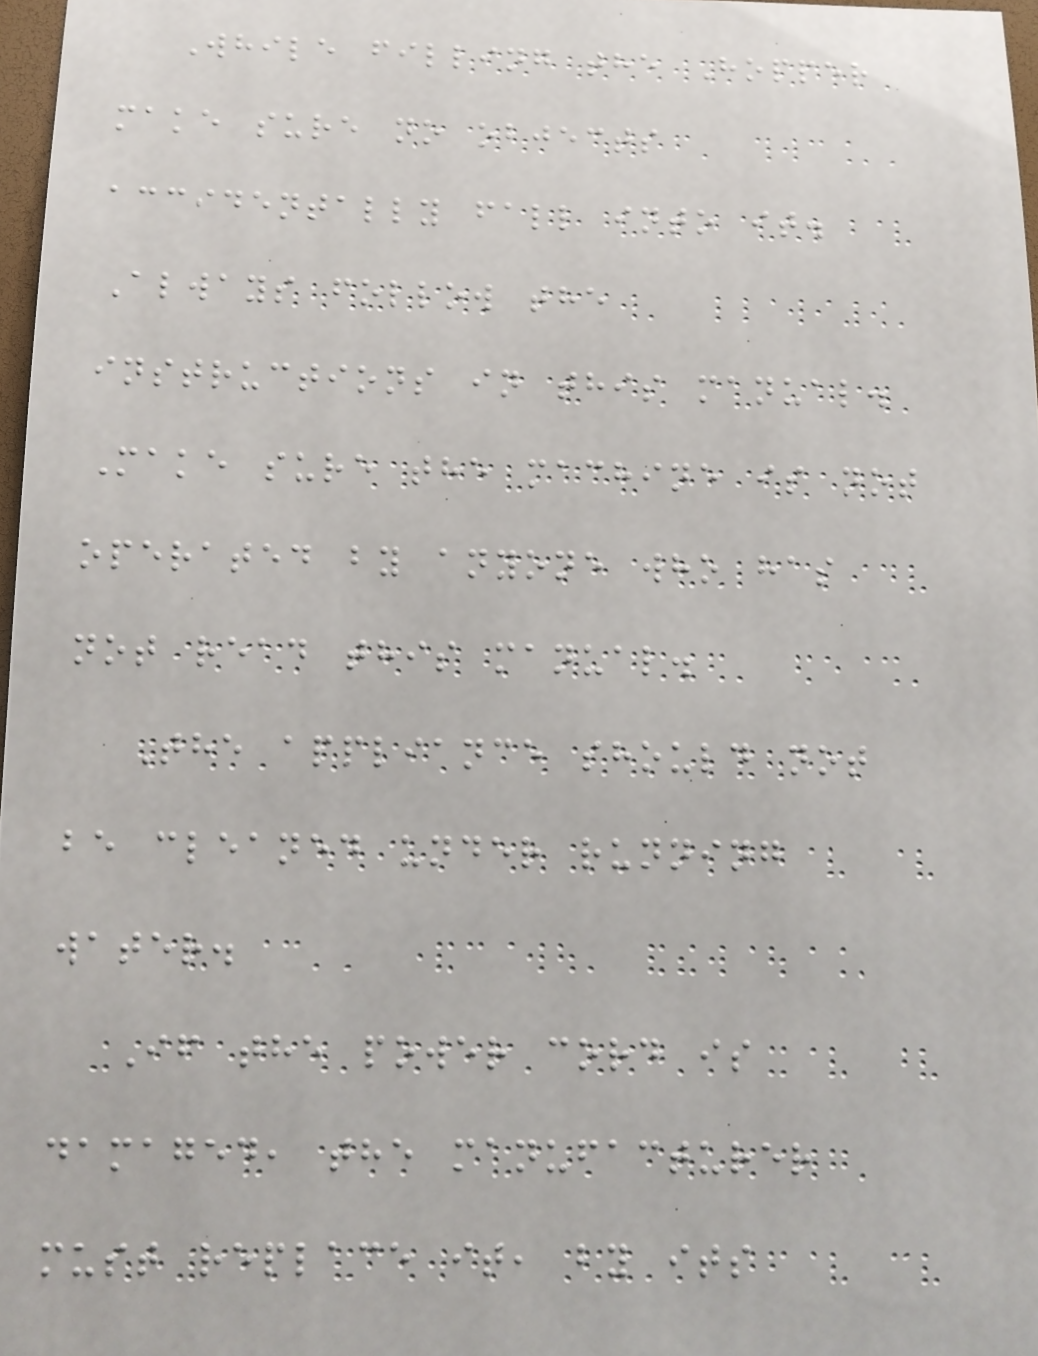While filling the Hopper
make sure no objects
accidentally fall into it.
Always follow the
instructions in this manual.
Make sure the machine is not
operated by anyone who has
not read this manual.
The appliance should not
be cleaned under running
water.
If the power cord is
damaged, the manufacturer
must replace it, by its
